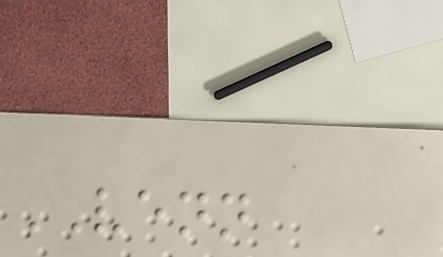VENN
